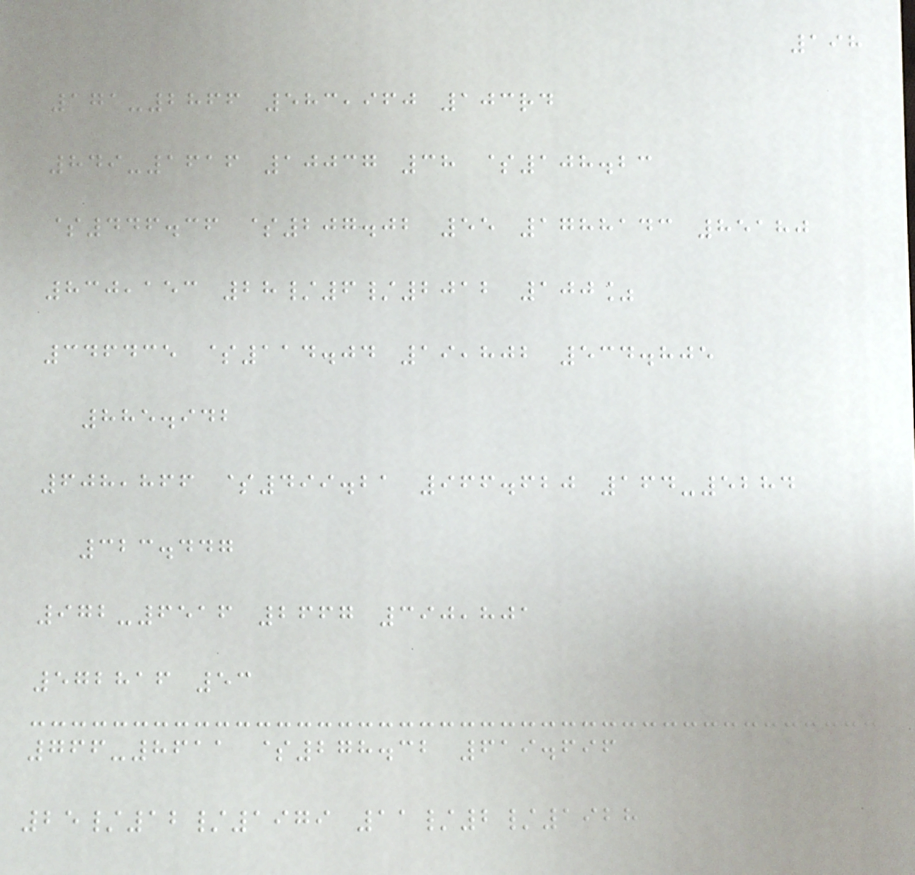198
171-2866 583,960 103rd
849-1616 10037 38 $108.23
$446.36 $207.02 55 1788143 85180
830,153 28/6/2012 100%
346435 $114.04 19,802 534.805
885.942
608,866 $499.21 966.620 164-5284
323.447
972-6516 2667 390,801
572816 53
766-8611 $278.32 619.696
25/12/1979 11/2/1928
